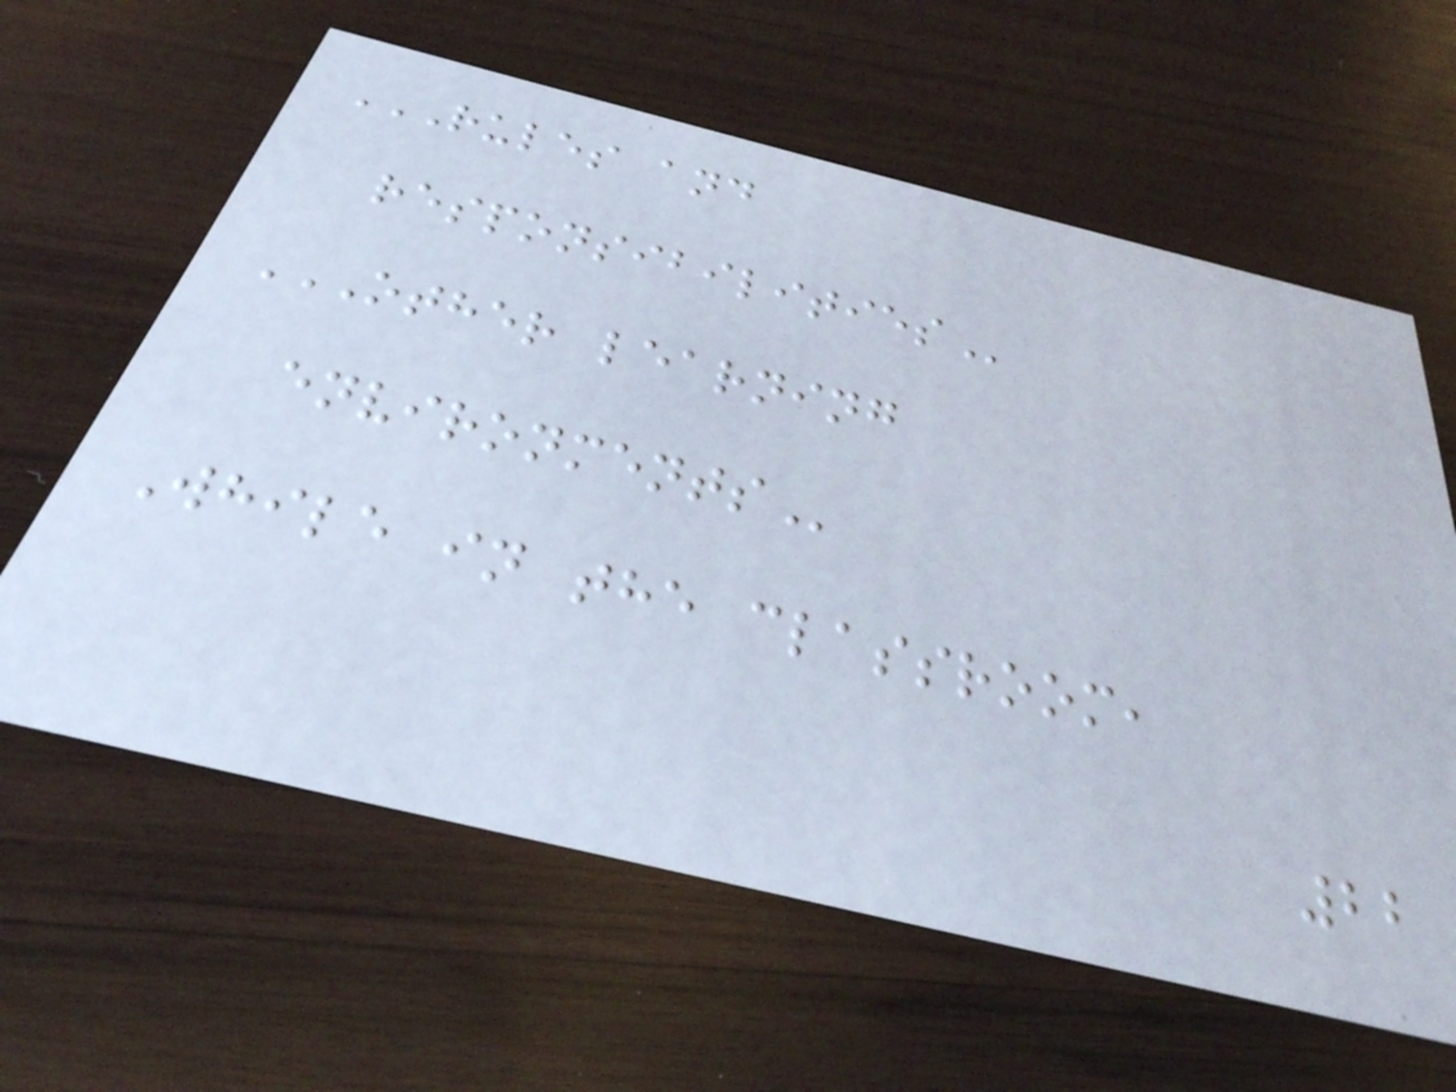RULES AND
RESPONSIBILITIES
OTHER LEARNING
ENVIRONMENTS
While in the classroom,
22
